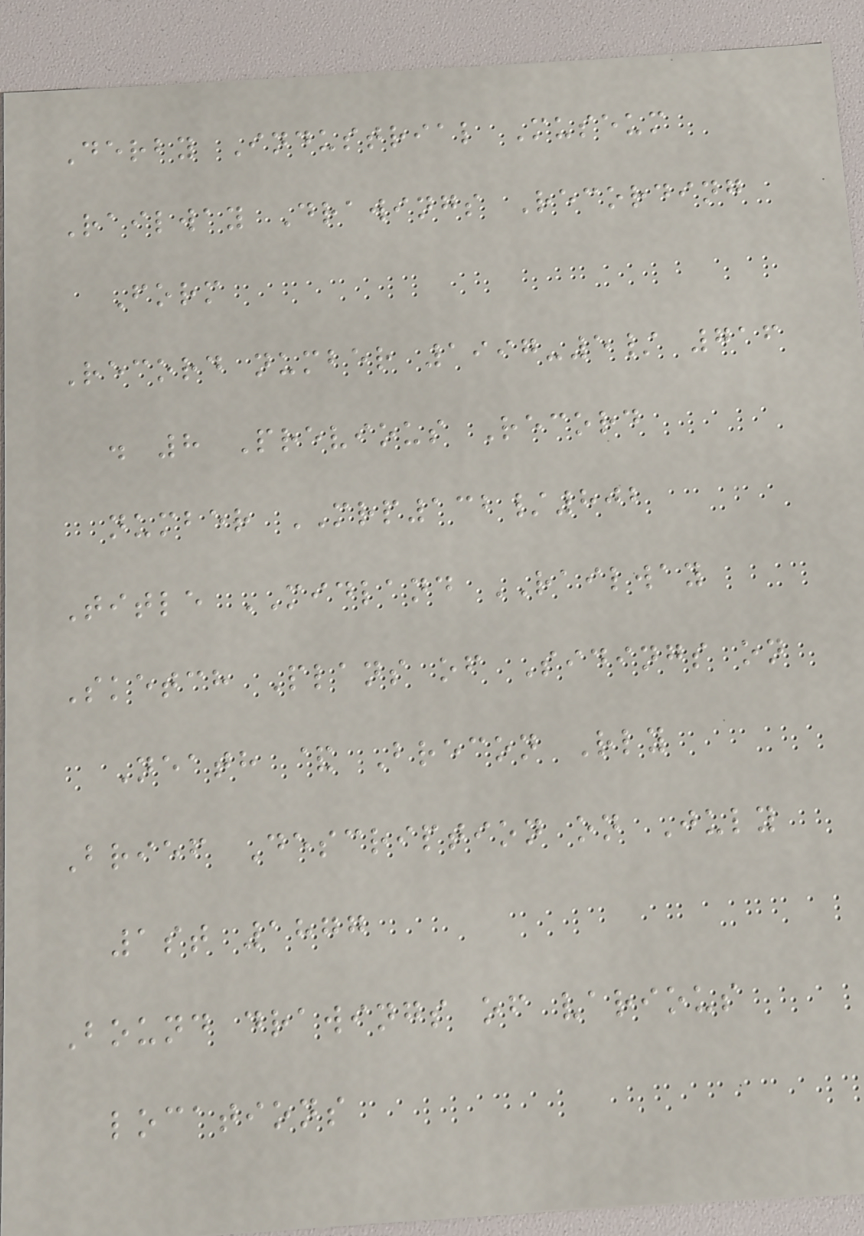Derby Industrial Museum
Railway Drawings Recording
Form
Record number 1997-5/ 716
. 8 Previous Record
number MRP132/802
Title MIDLAND RAILWAY
Sketch Plans of Sidings on
Neath & Brecon Rly
Brief Description on July
1st 1877
Bound drawings of various
locations
